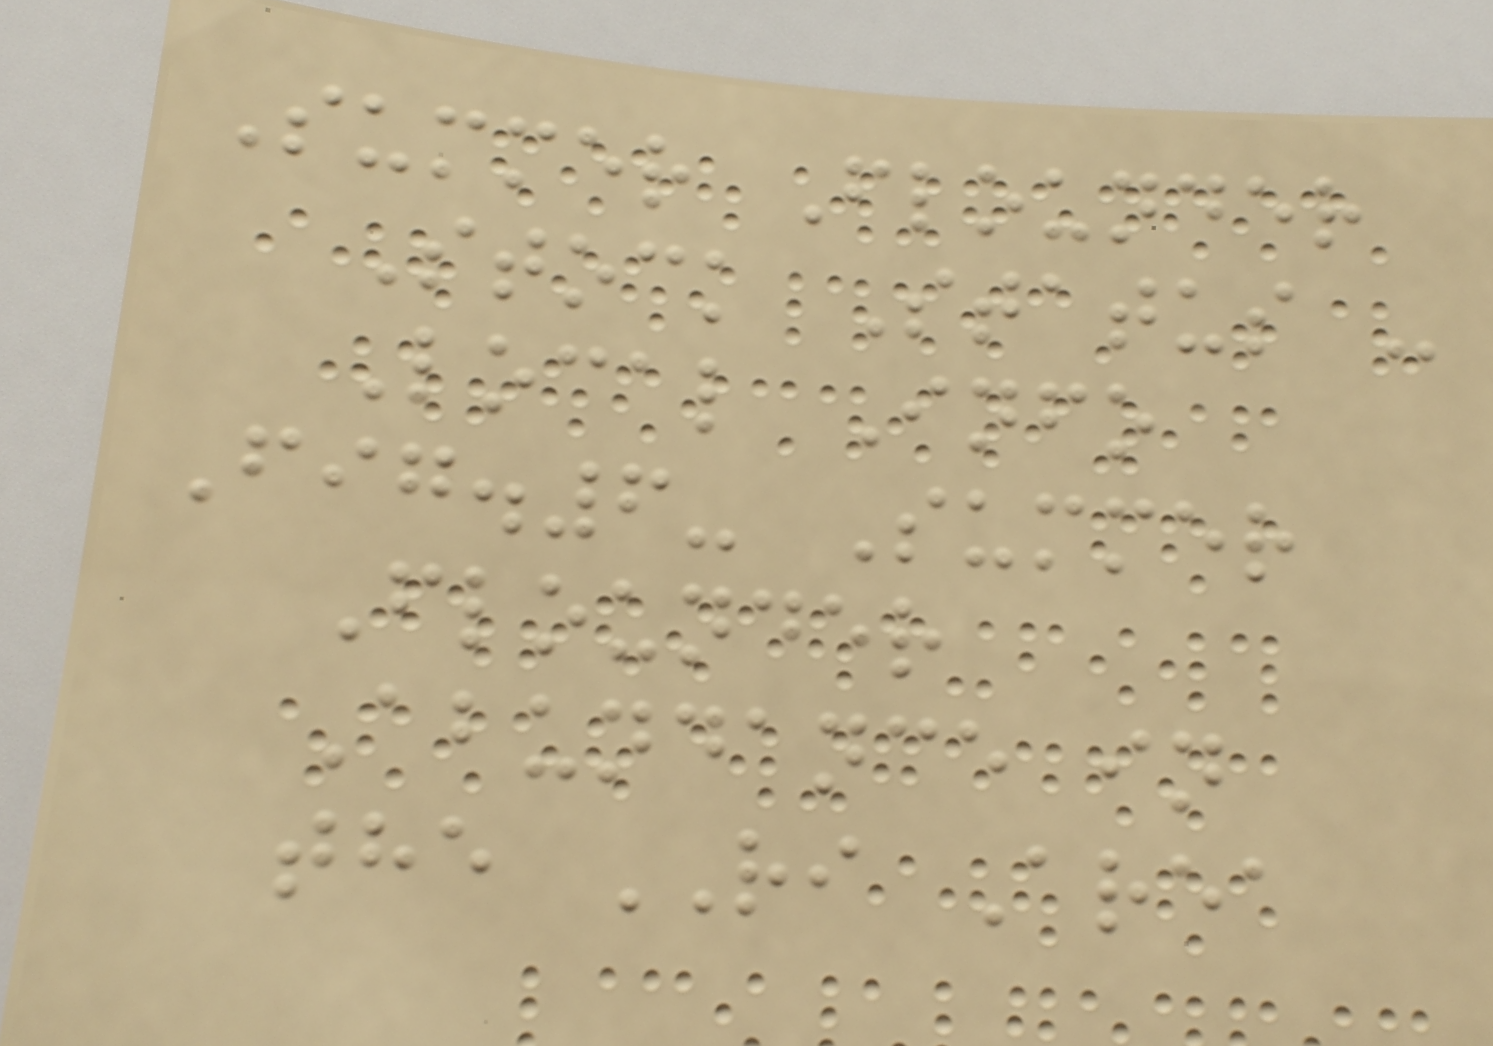Summer Flounder
Stock Status -
Local Info
Fig.6- Summer
Flounder
Abundance in
the RI Area
